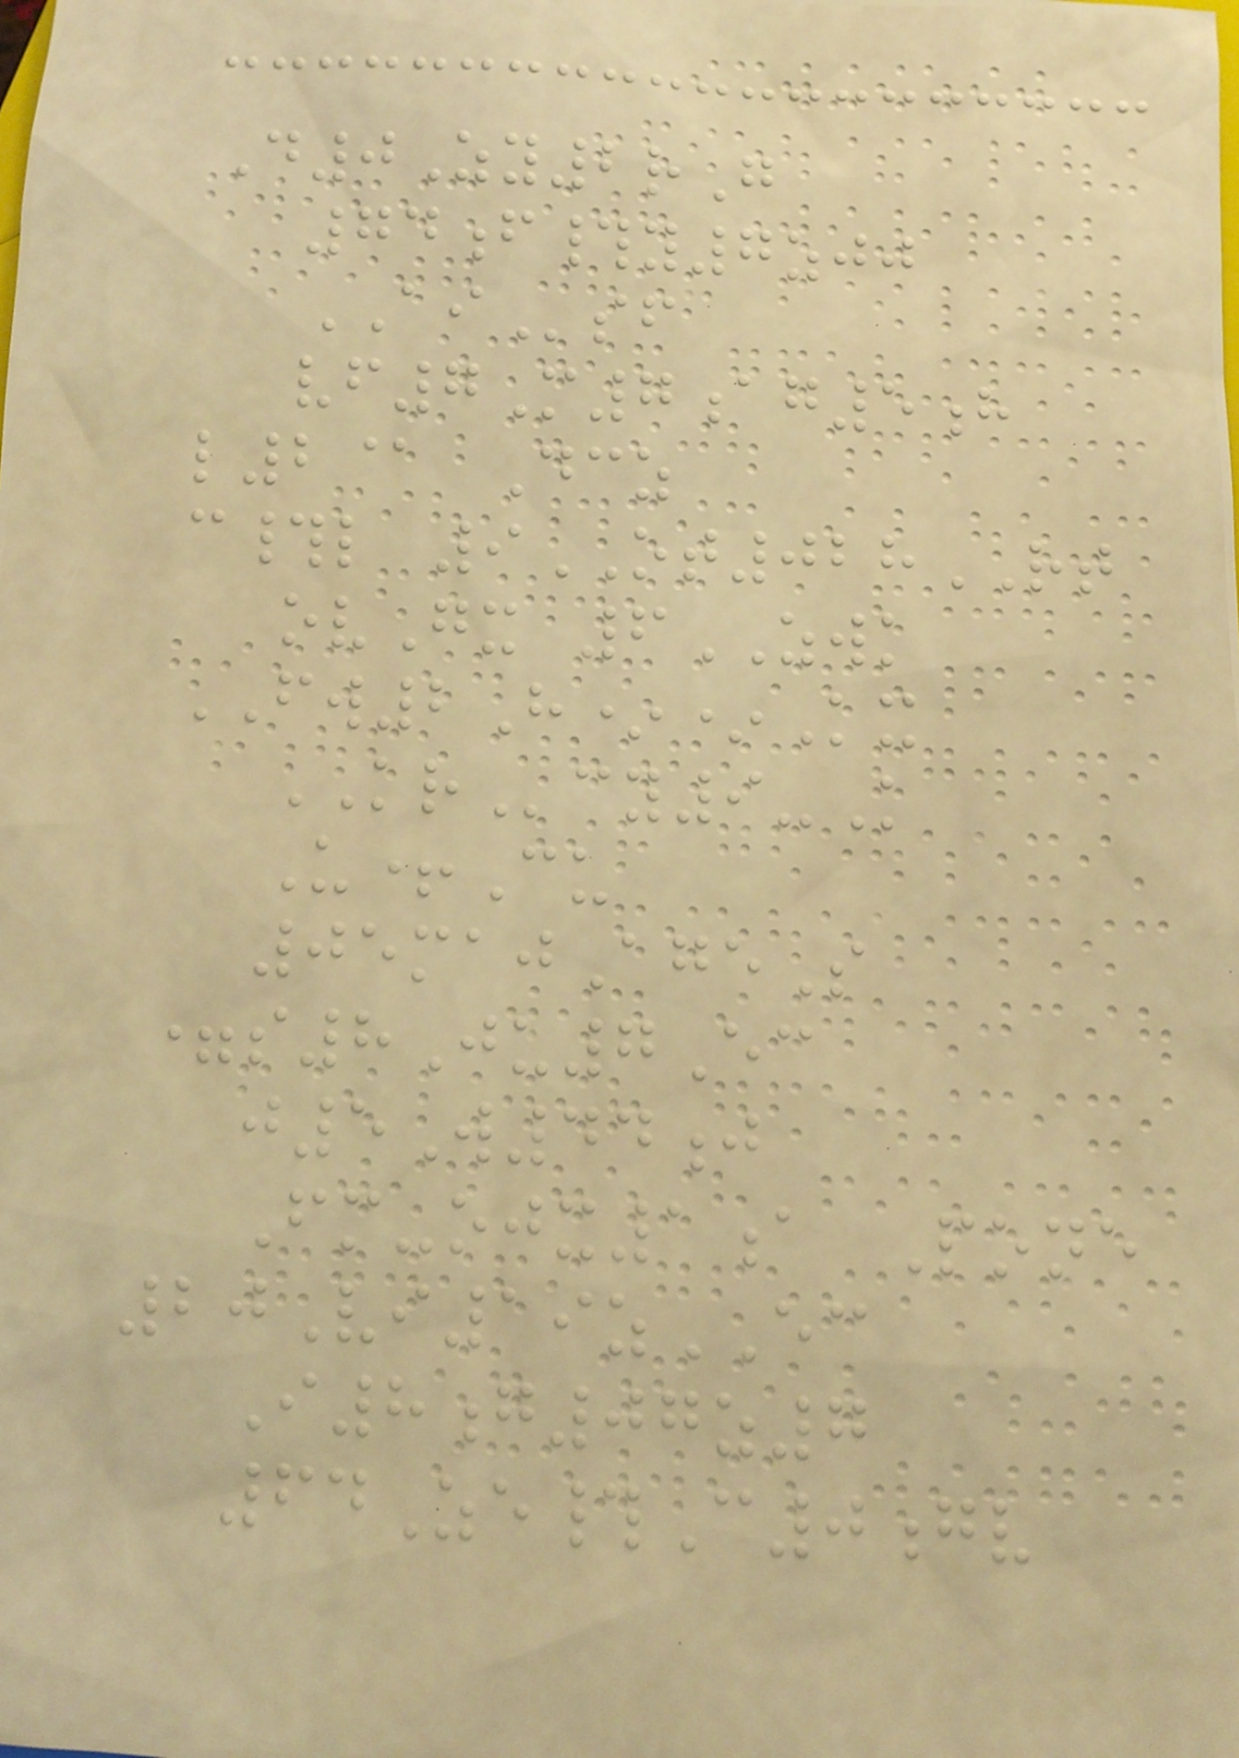D0Zy2rG
74f#y7zjj
AIsf
vf7M7ag5h
l2@ Dcz
c#l 9OT028RT
ovGx 6ZWK
FW2H**Kx
KRcy9-K
U+Cu
05majAgeS
=s8Ju7Ec
j5W44j
Fm-ojx1a Pone
20Vi19zEC
I8g07z7
64Ze#C0gv
